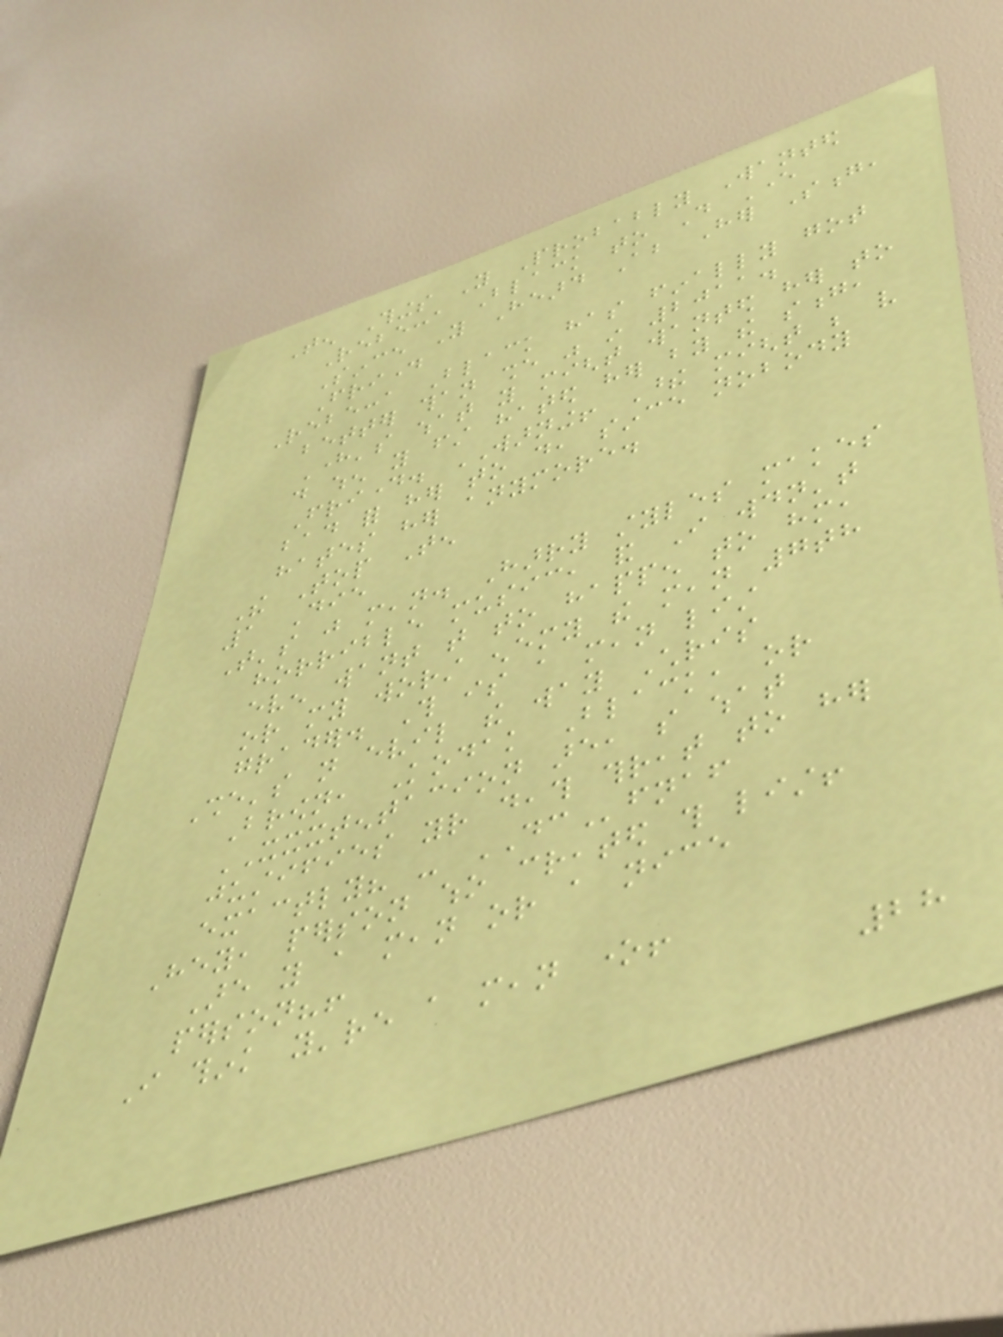Ten Things You Probably Wanted
Rebecca Black to Do Ever
Since You Heard About Her Song,
Friday
Rebecca Black has finally got
better than she was in 2011.
Here's what you might wanted her to
do when you first hated her by the song,
Friday. WARNING! These might be very
bad for her to do, since nobody
hates her anymore.
The Top Ten
1 Die
That's just mean. Harry styles makes
horrible music, and I wouldn't
even want that to happen to him,
or my worst enemy the mean 7th
grader. This is a mean list
She's not evil the way Chris
Brown, Kodak Black, or
XXXTENTACION are, so what
justifies your death threat to her
exactly? - DCfnaf
Hey, person who created this list!
Are you a mean or a nice
person?!
I think you're a mean one!
28
